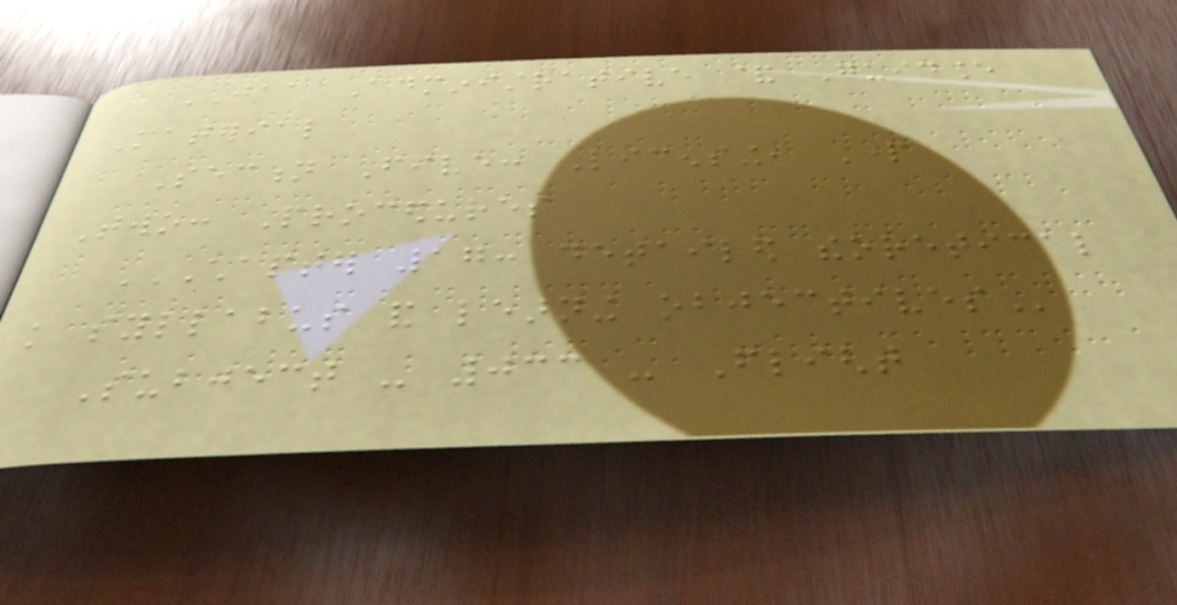JAA Administrative & Guidance
Material
Section Five: Licensing, Part
Two: Procedures
CHAPTER 17: DETAILED THEORETICAL
KNOWLEDGE SYLLABUS AND LEARNING OBJECTIVES
Subject - 033 - Flight
